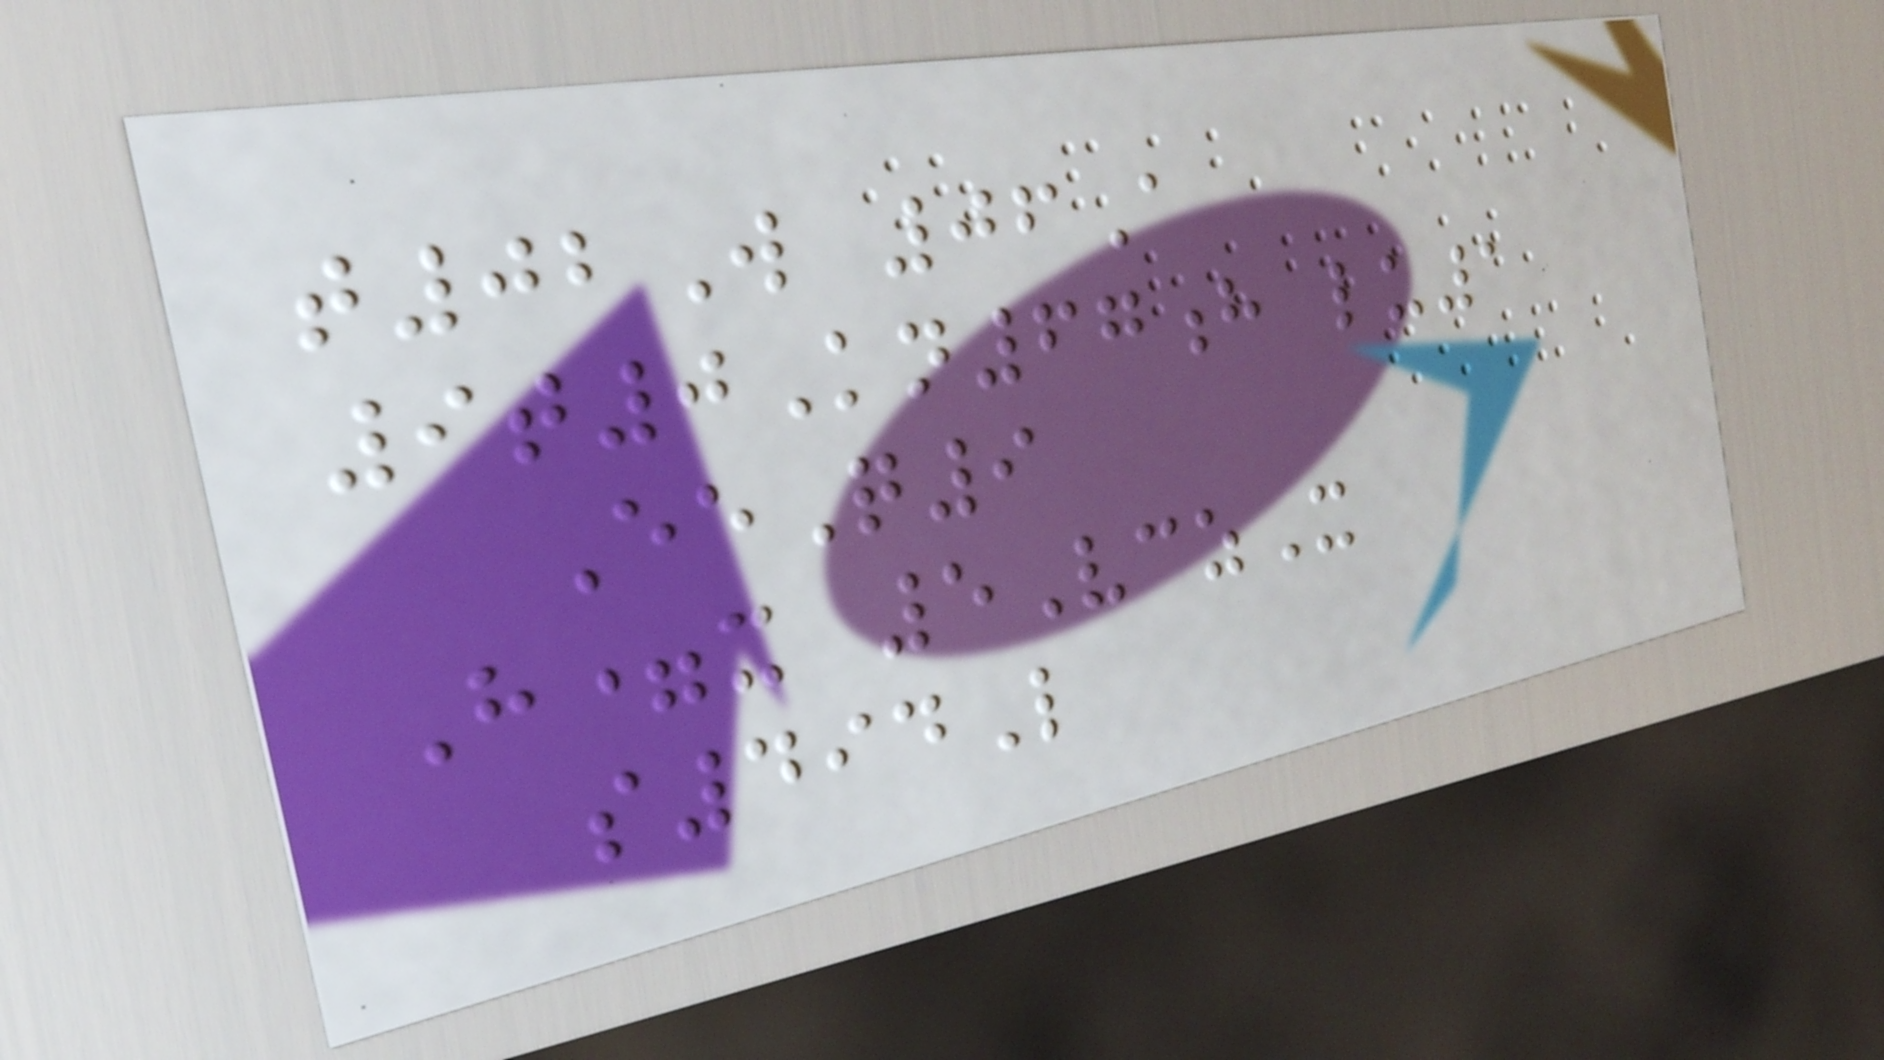t02W 06A
9t0Kn67h lu1
EeQ9
H=x 5VczX
s494L
